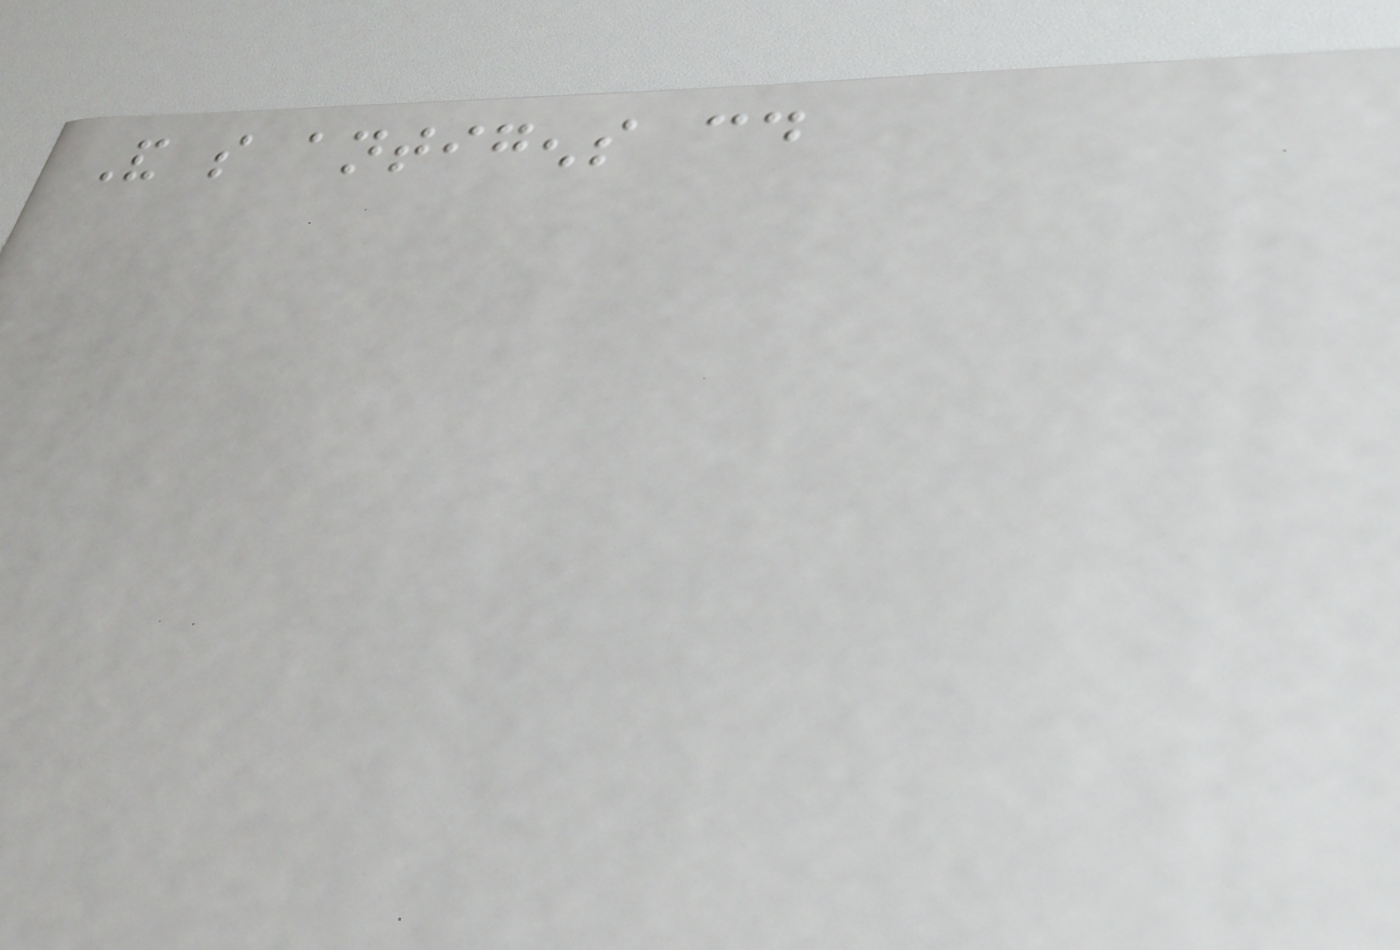And so antigens could
